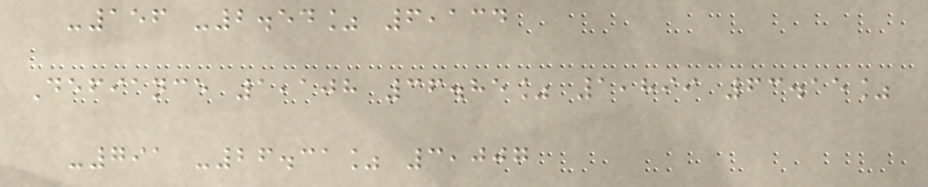-156 -2.54% 6,134
Defiance 1,108 36.85% 1,899 63.15%
-791 -26.31% 3,007
